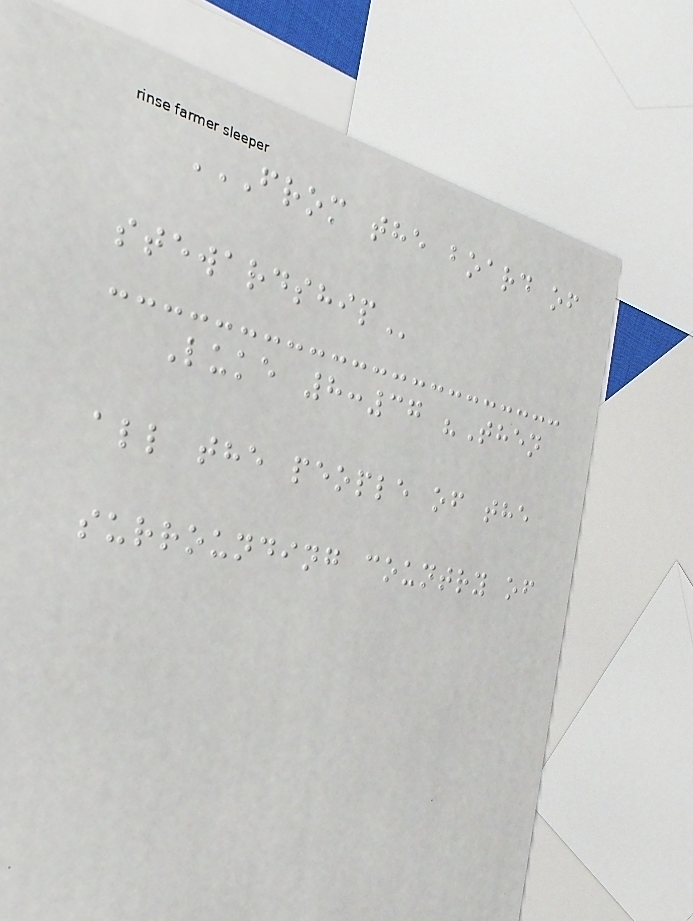FROM THE BOARD OF
STEWARDSHIP
Luke 8:37 "Then
all the people of the
surrounding country of
